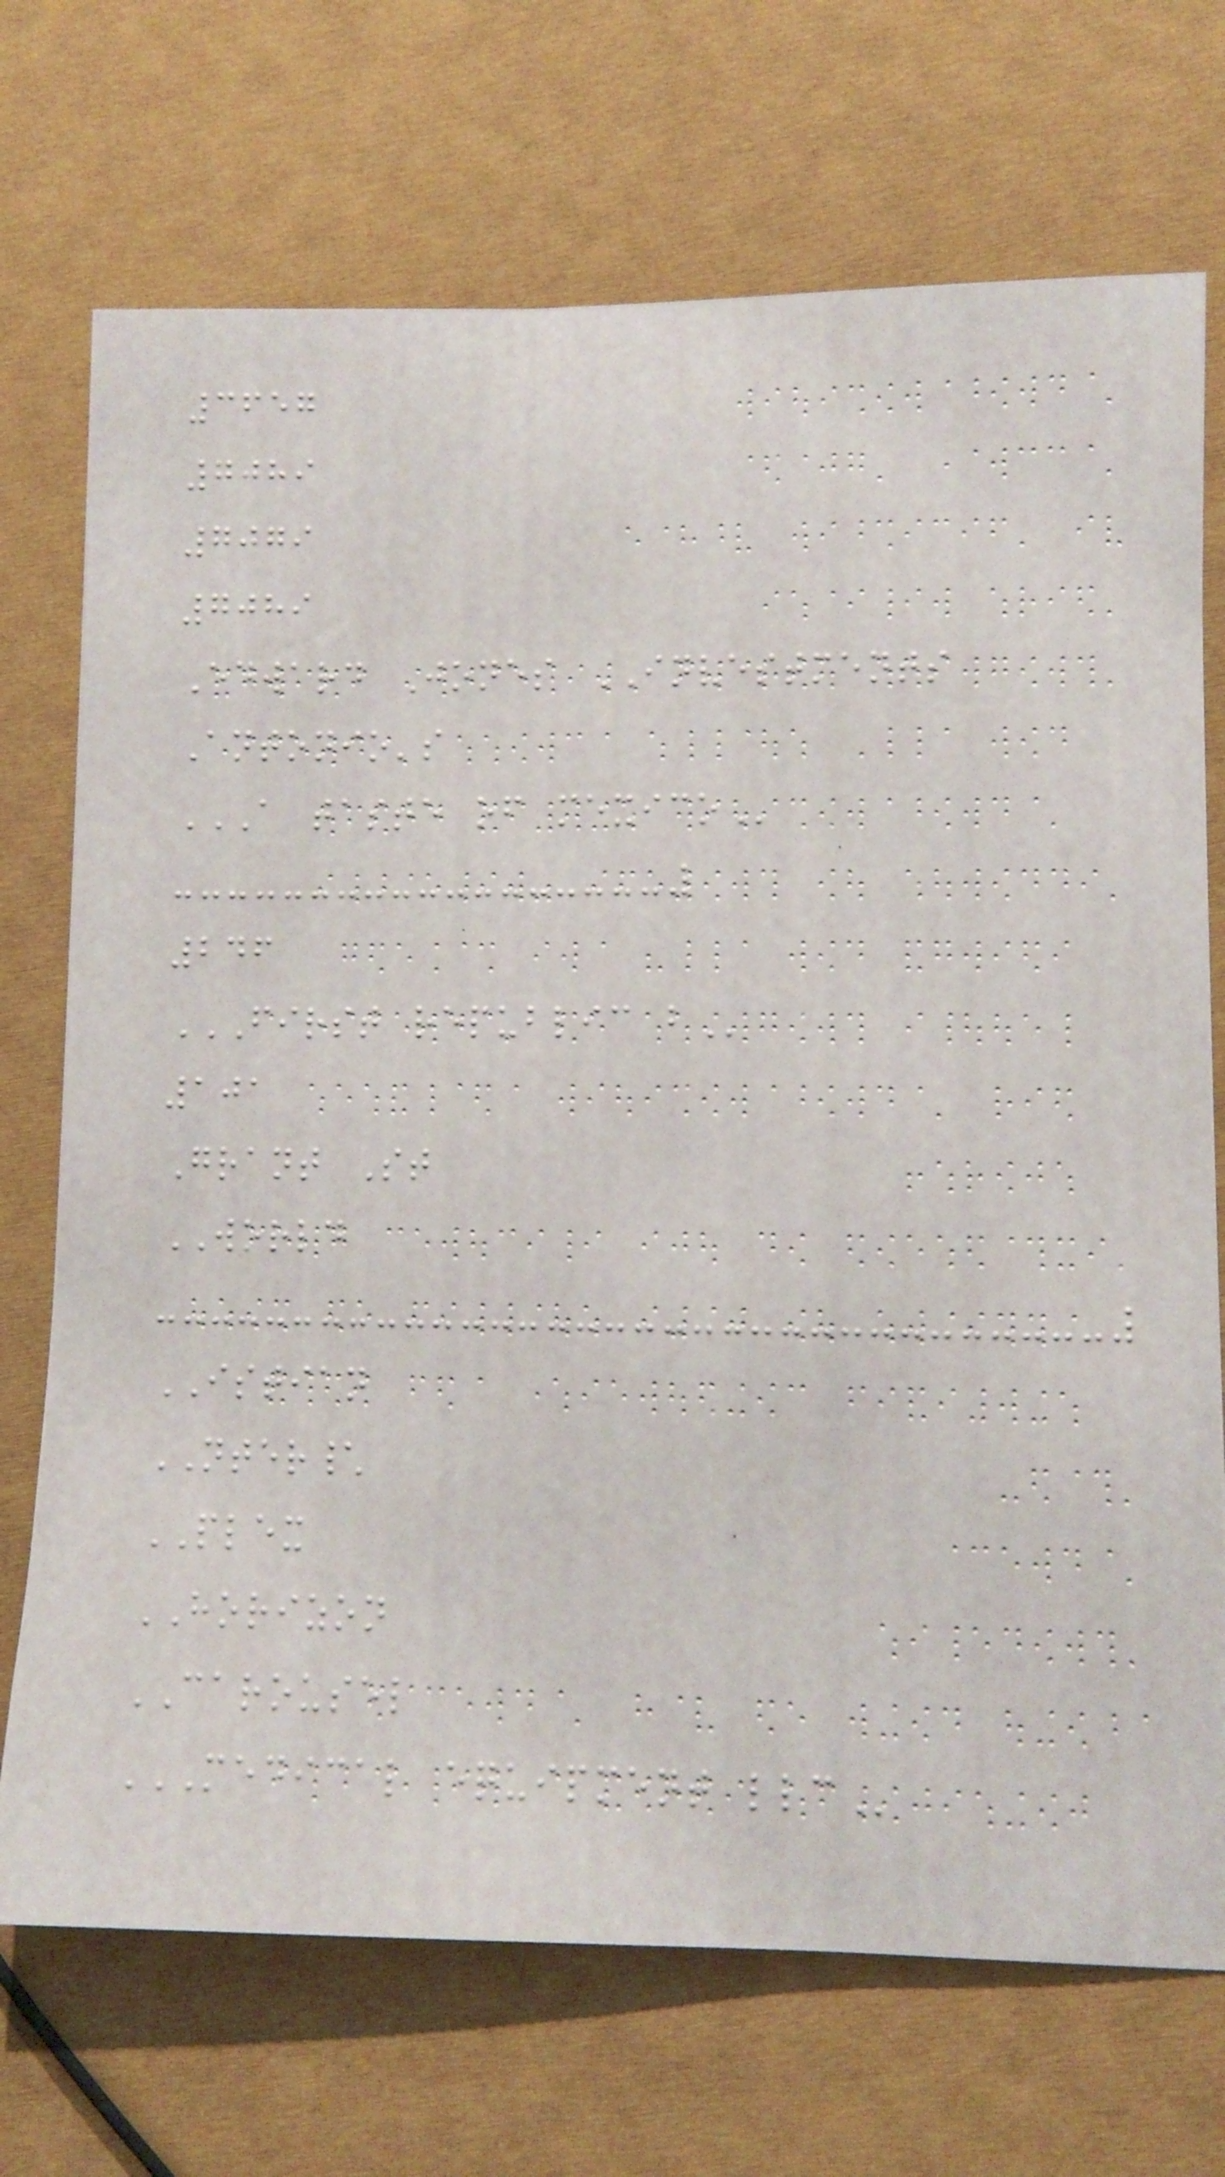3657
7089
7079
7089
Edward Jones INVESTMENTS
Antonio's
A TASTE OF MEXICO
246
FIRST REPUBLIC B
101
Grant St
WORLD
ISTIAN
NTER\
PLEX
HORIZON
CAROUSEL
MEDICAL EQUIPMENT LLC
